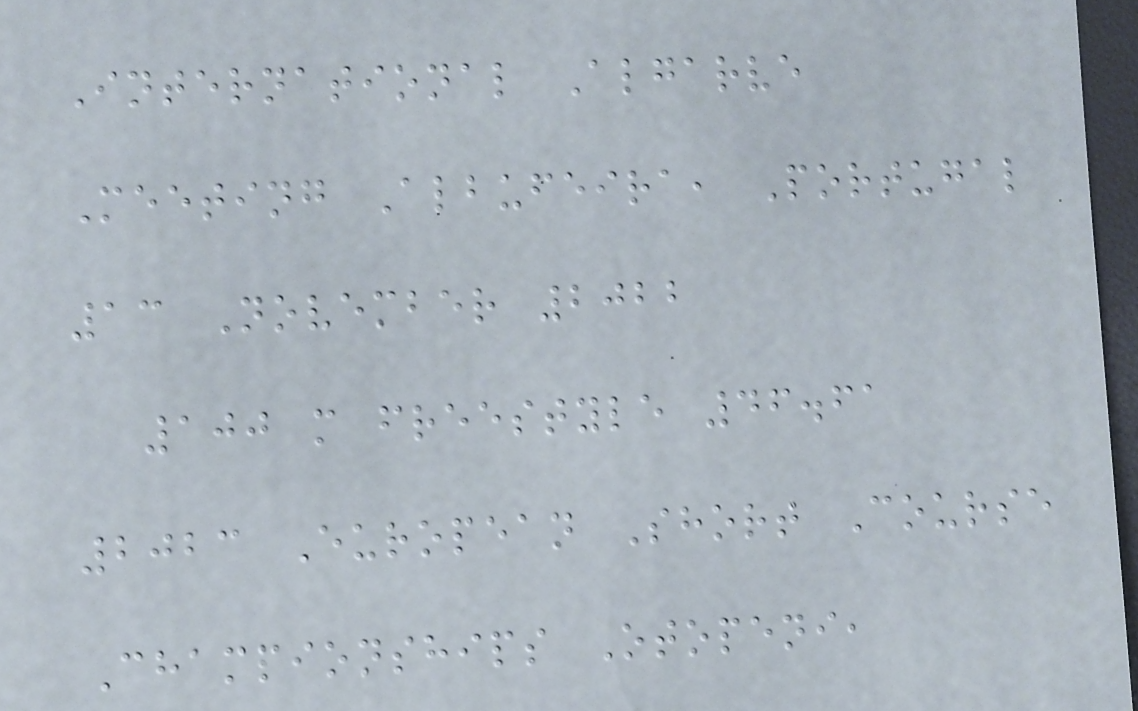International Algarve
Meeting Albufeira, Portugal
13 November 2022
100 m freestyle 46.61
2023 European Short Course
Championships Otopeni,
